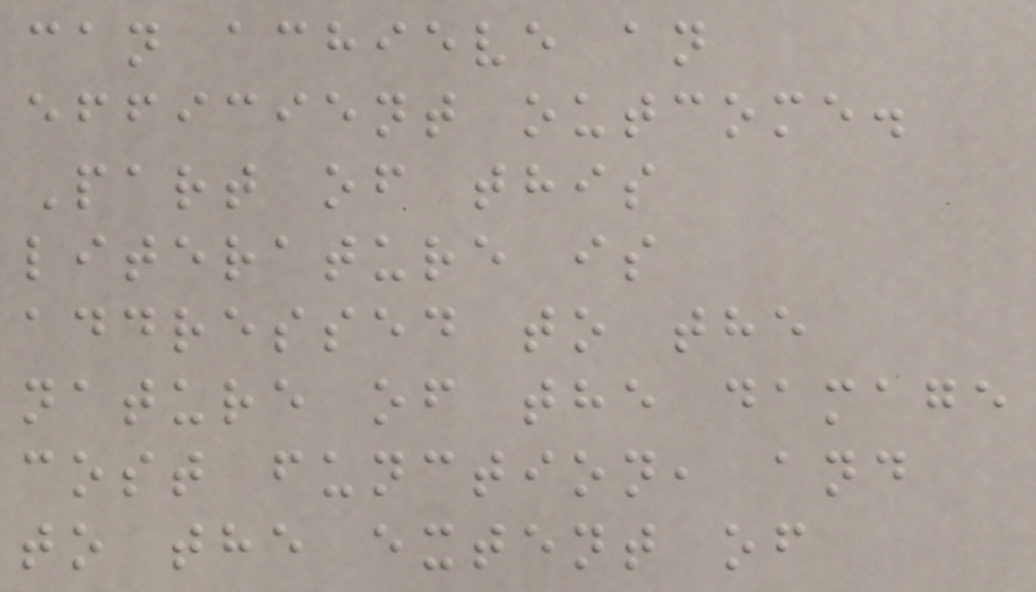can achieve an
efficient outcome.
Part of this
literature is
addressed to the
nature of the damage
cost function, and
to the extent of
